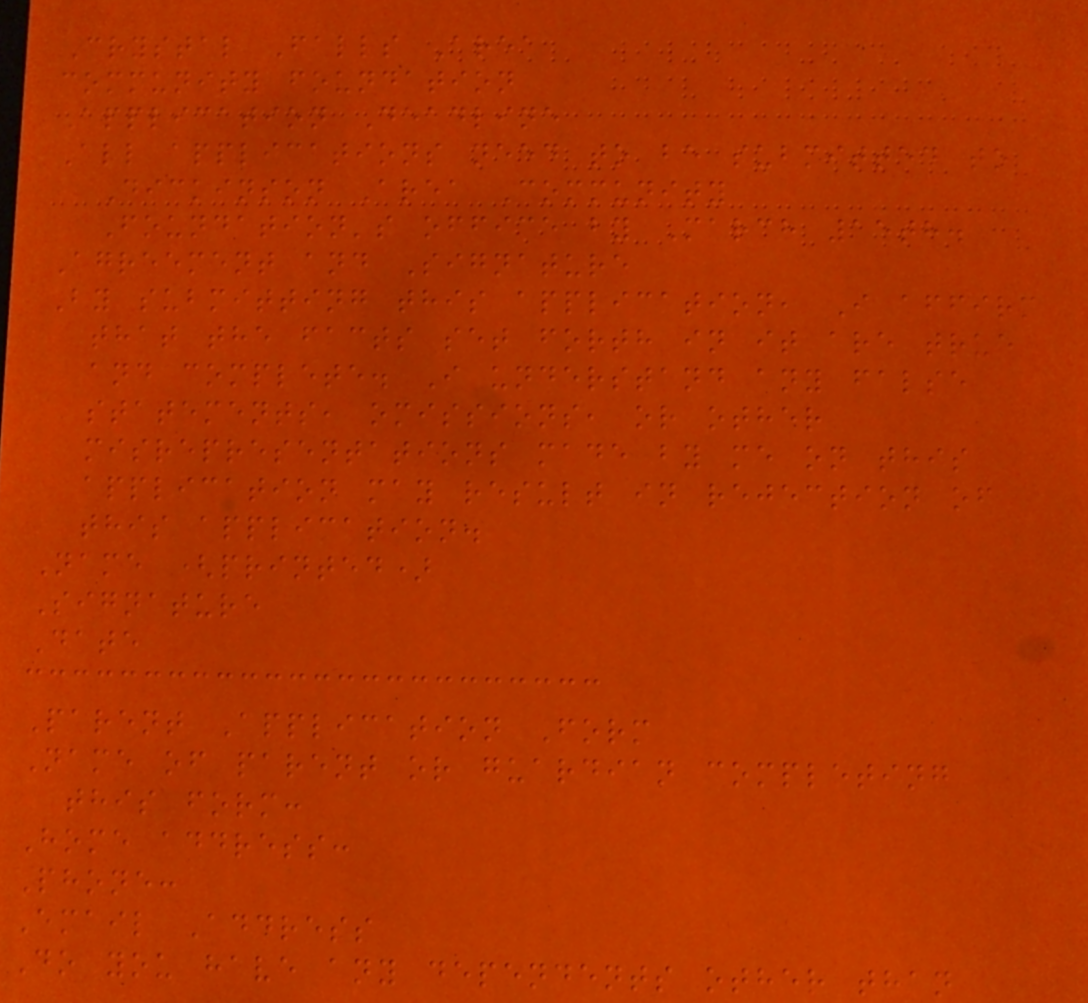Crystal Falls Area
community foundation
Application Deadline
All applications need to be submitted to
Dickinson Area Community
Foundation's office by March 15th.
Agreement and Signature
By submitting this application, I affirm
that the facts set forth in it are true
and complete. I understand any false
statements, omissions, or other
misrepresentations made by me on this
application may result in rejection of
this application.
Name (printed)
Signature
Date
Parent Application Form
Name of parent or guardian completing
this form:
Home address:
Phone:
Email Address
Do you have any dependents other than
